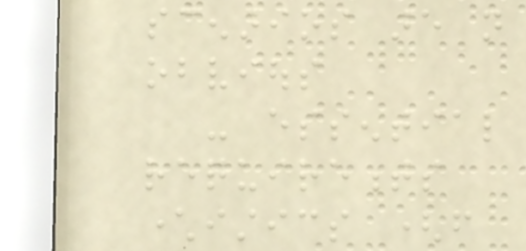scenarios are not
obvious
- essential
requirements
characteristics (from
